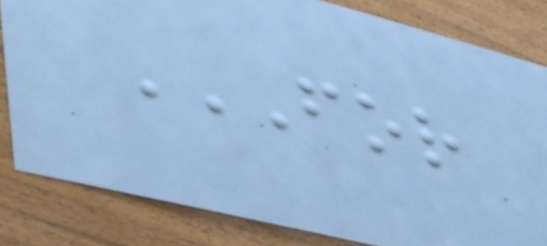FOR
